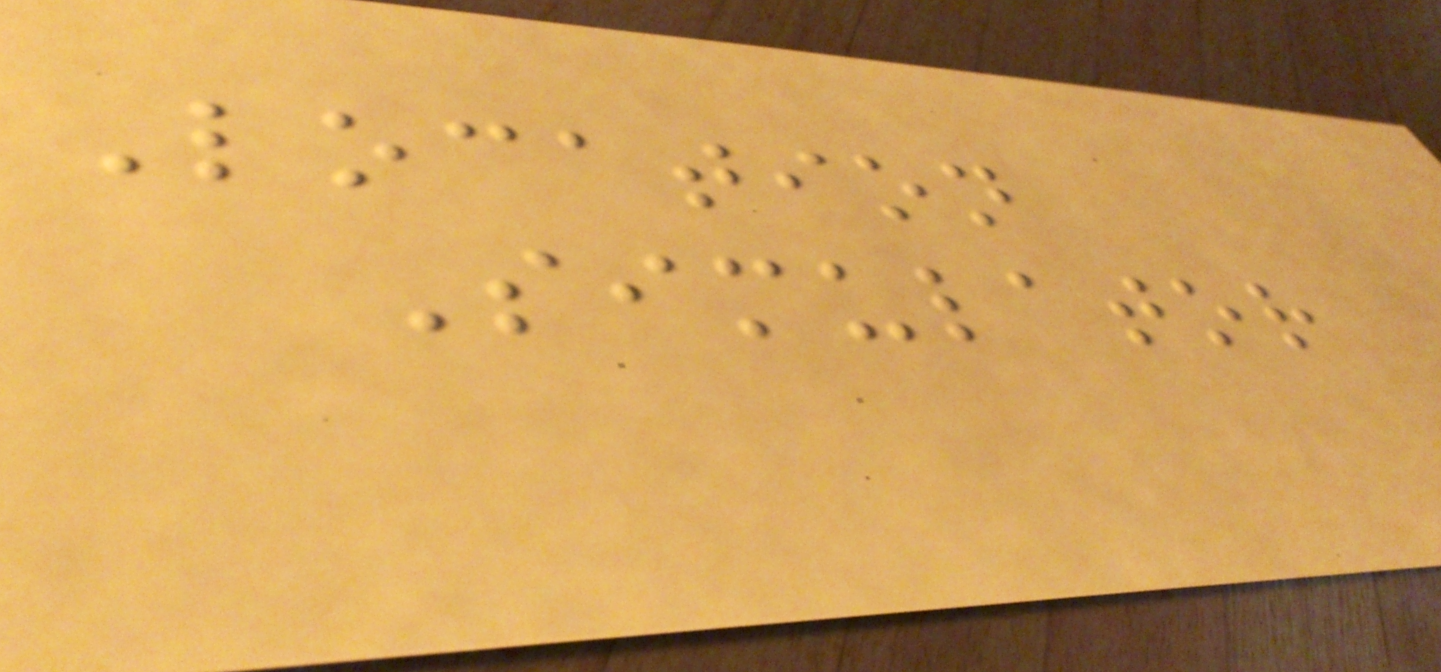Location
Simulator
